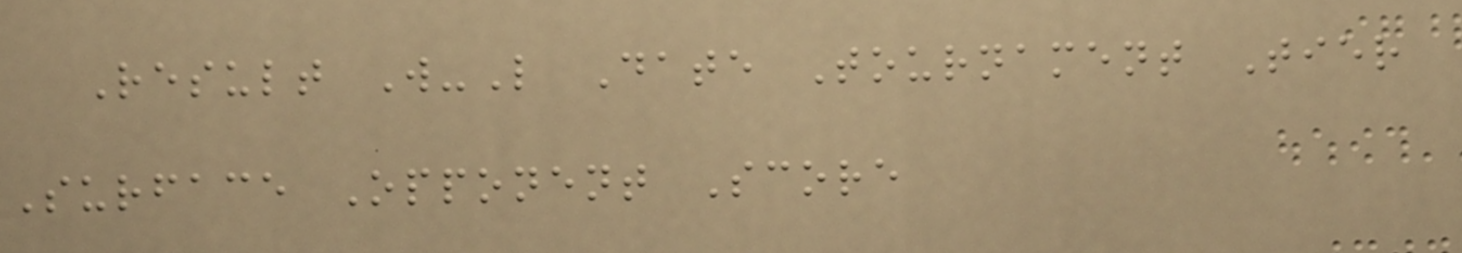Result W-L Date Tournament Tier
Surface Opponent Score
